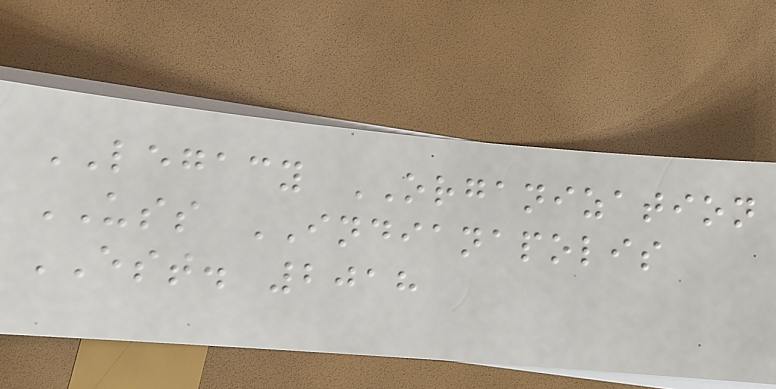LEGACY ORGANIZATION
USS INDIANAPOLIS
EST. 2018
